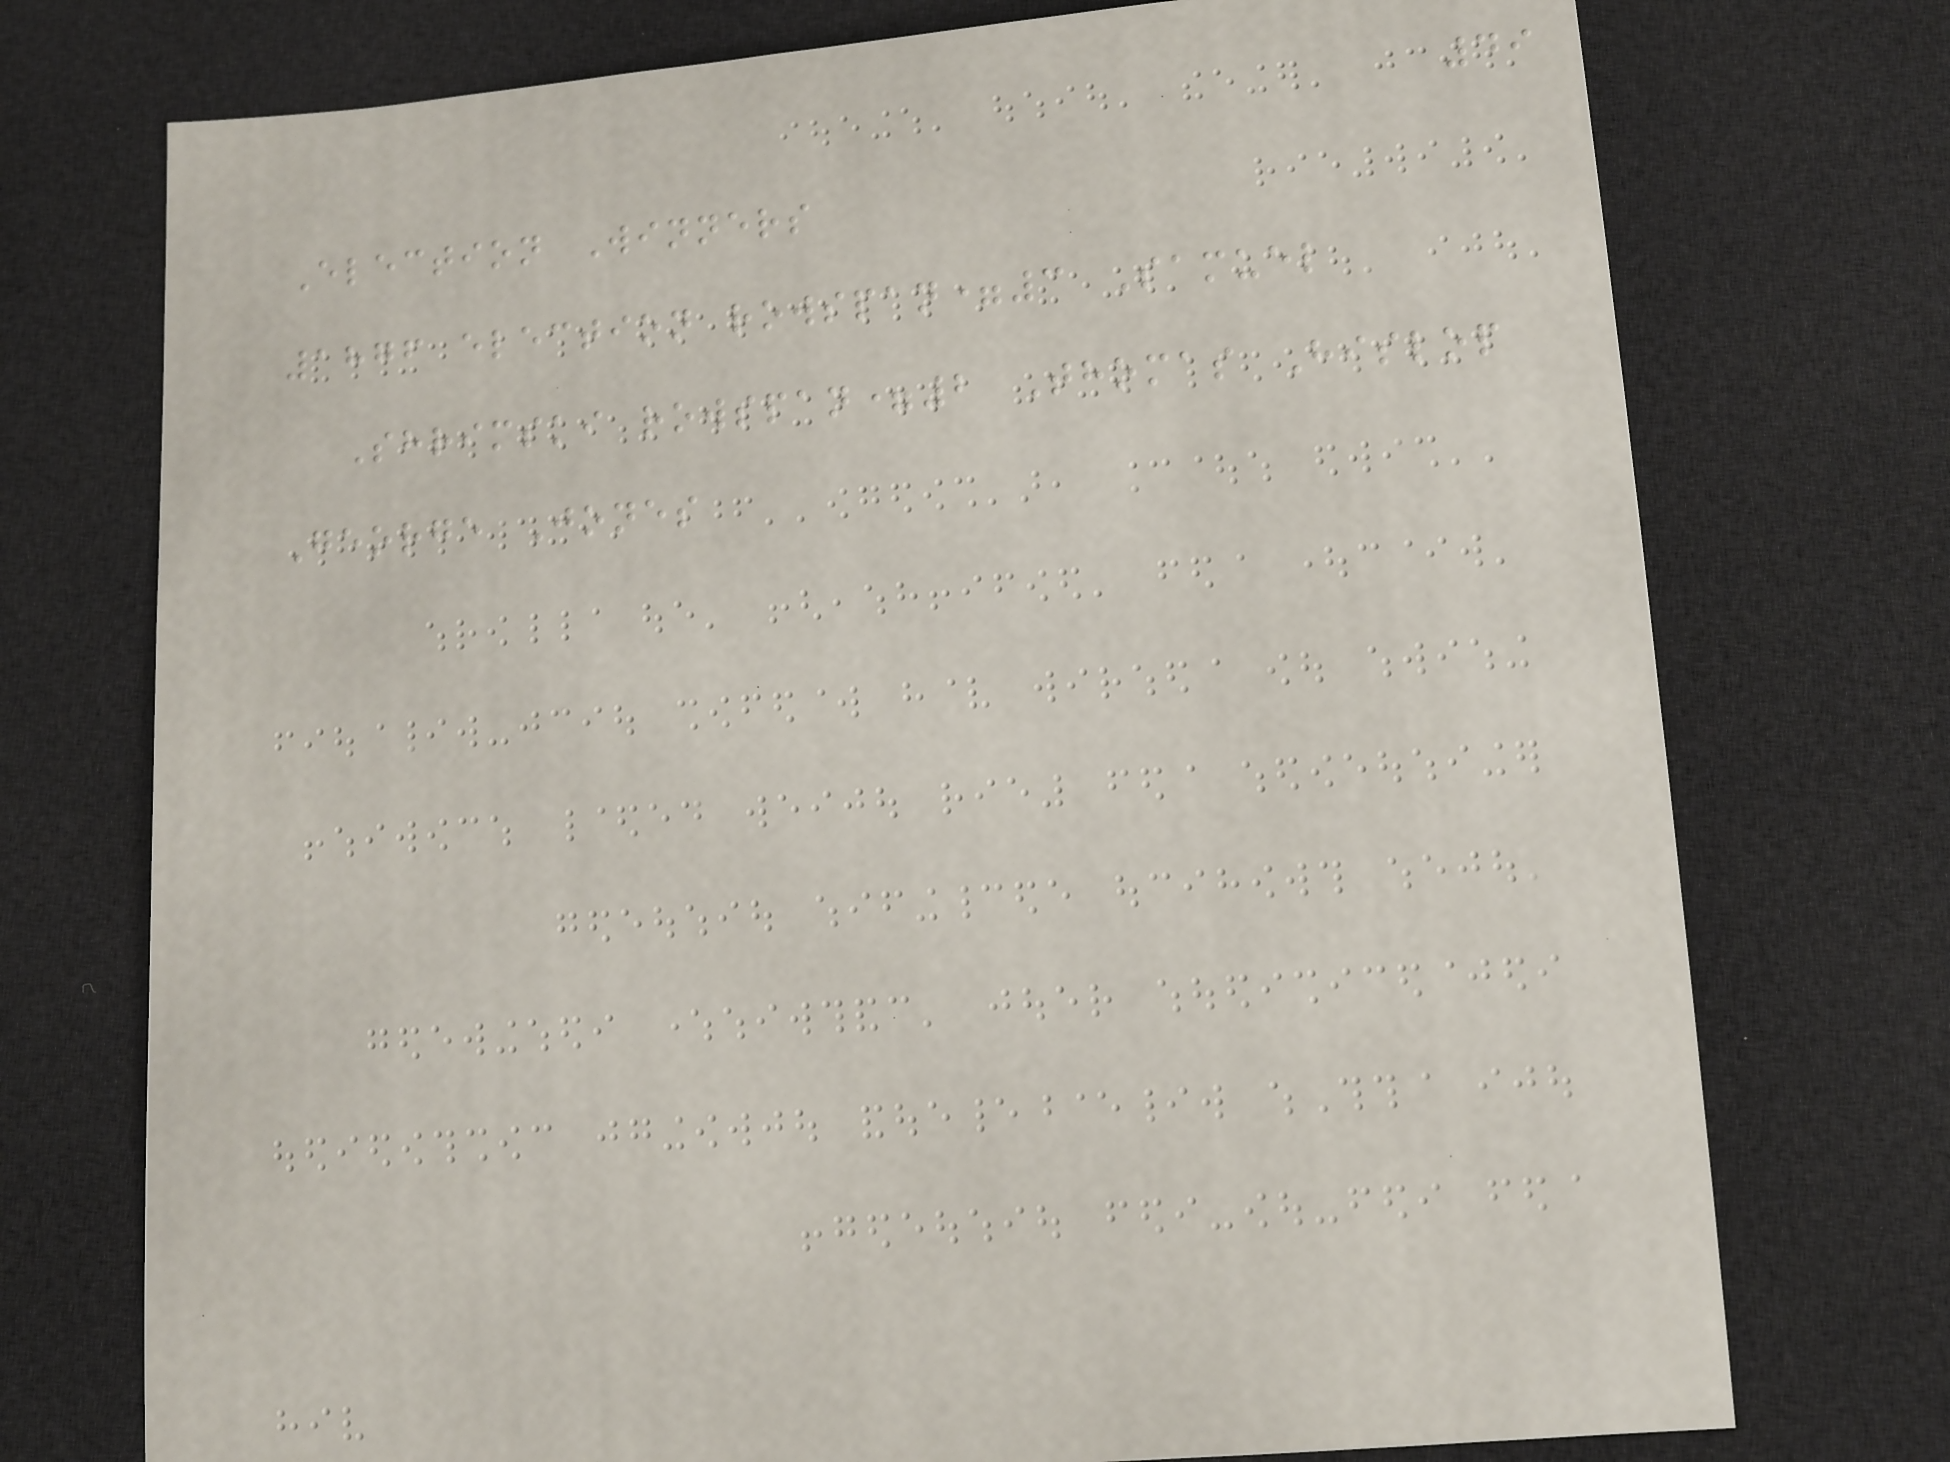49
Election Winners
1876 election rowspan=3 Samuel
Shrimski rowspan=2 Thomas Hislop
George Jones
